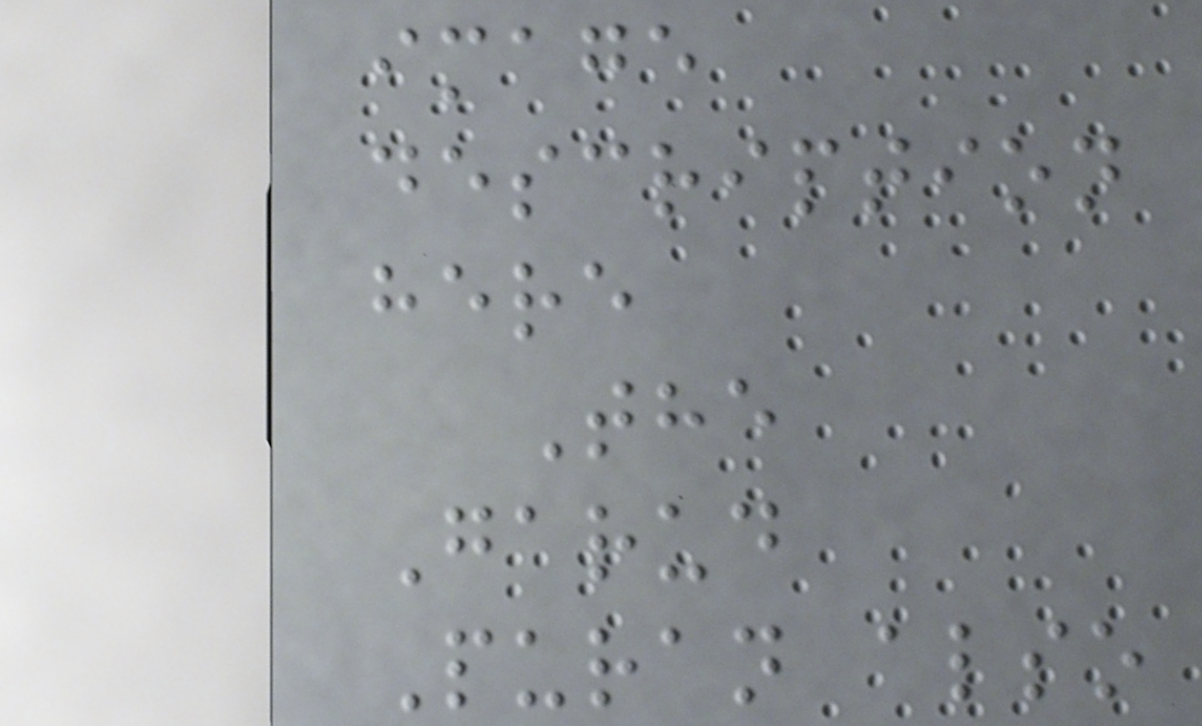image
description
here
The
Garud
Puran also
